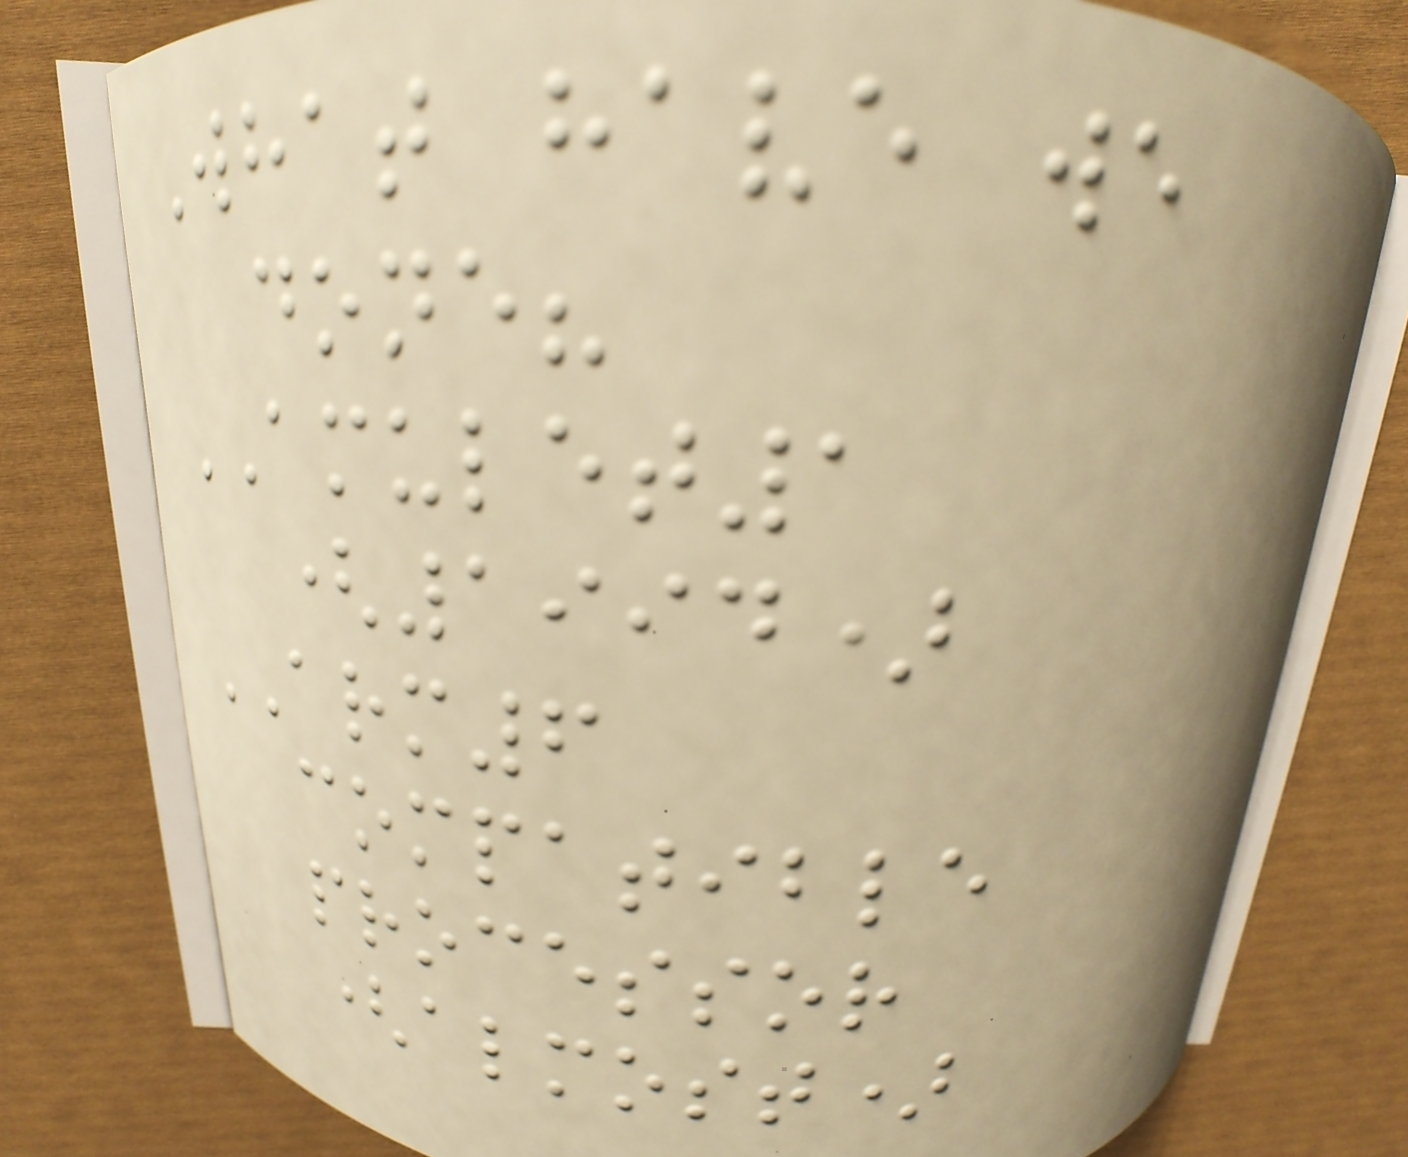What have we
done?
AMULET1
(1994)
ARM6
compatible
processor
(almost)
